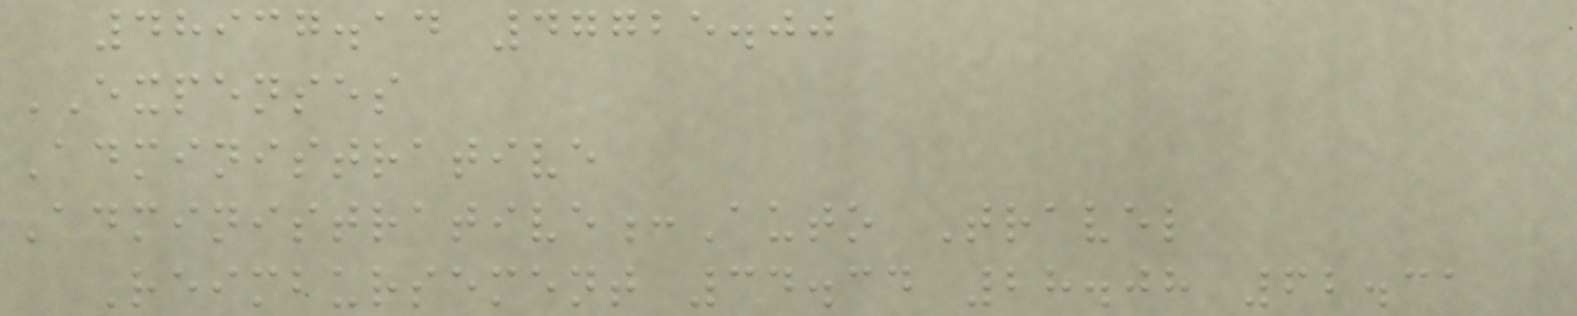48937.14 47725.00
EXPENSES
Administrative
Administrative:Auto Travel
Reimbursement 34.34 28.08 62.31
